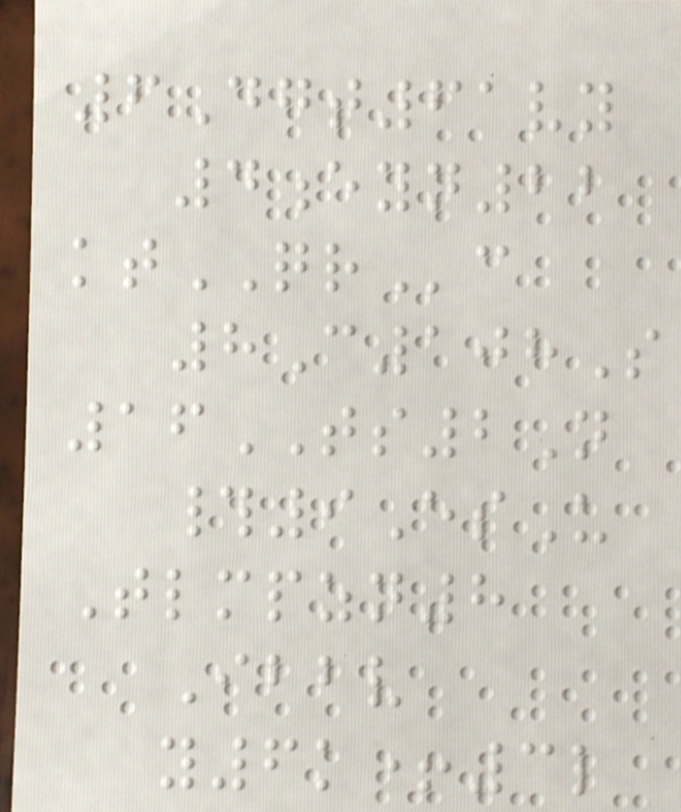6Dgt61vy
4eyn22
ktQRc
8C108S
16TS2N
#9EsU
Tlmpzn8
Ibbv
y6k+3l
